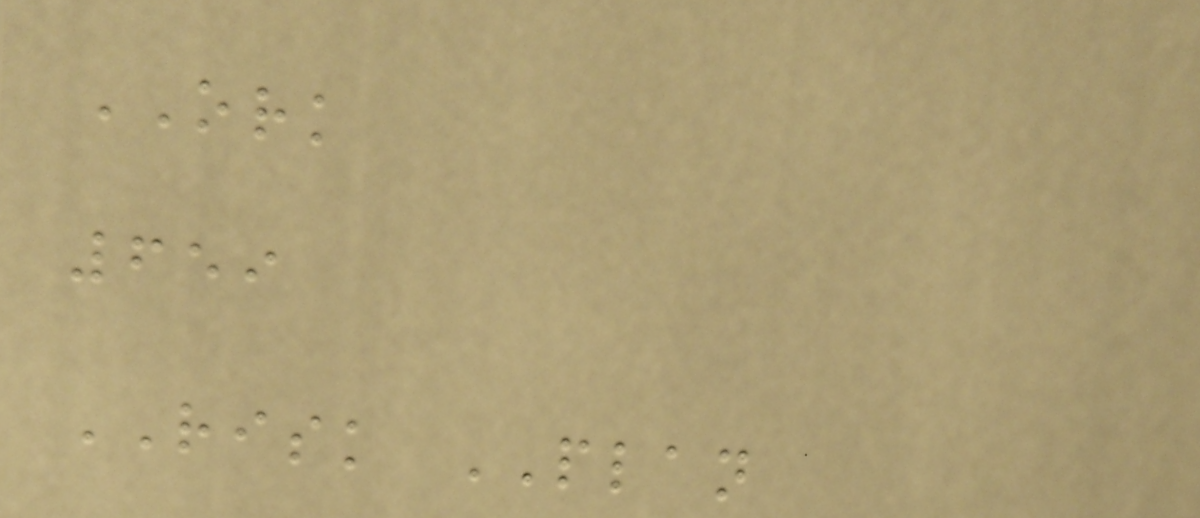ORK
659
RISK PLAN
